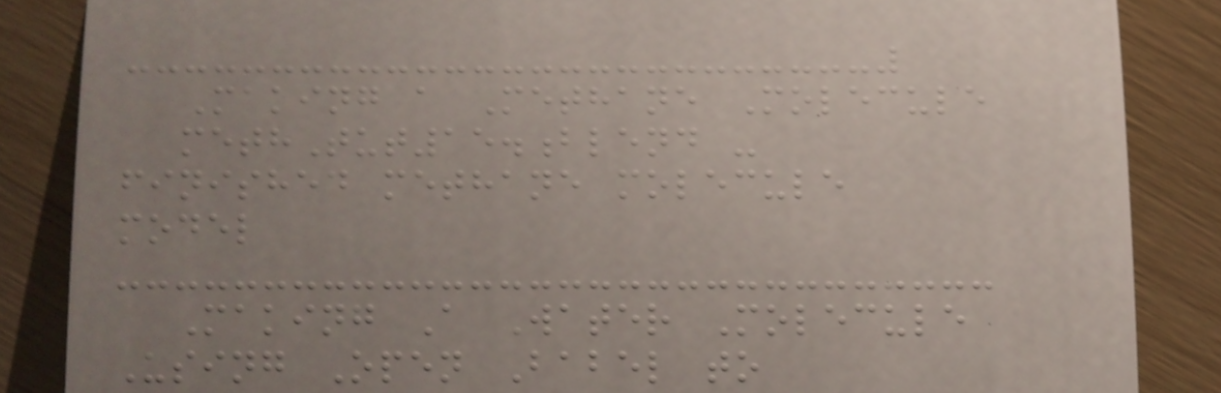Making a Methane Molecule
methTut15.blend -
finished methane molecule
model
Making A Water Molecule
Using Open Babel to
